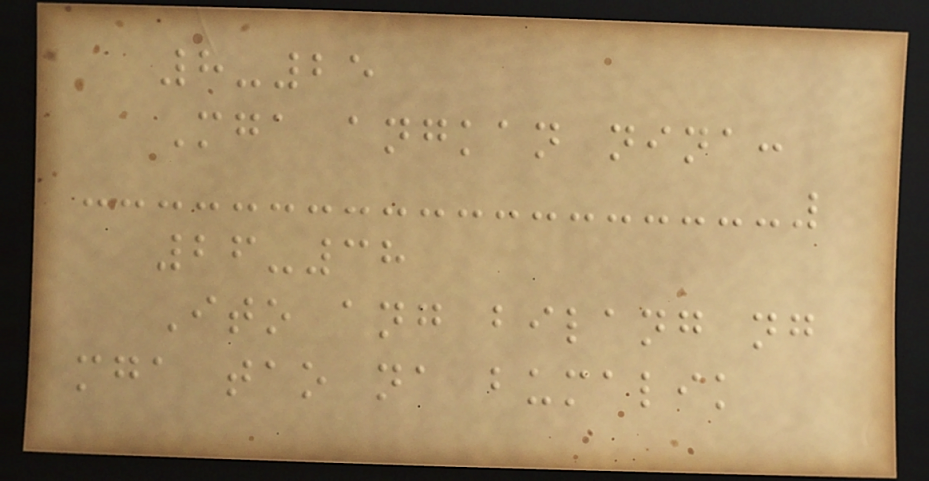8-25
Mga angkan nina:
26-38
Ito ang bilang ng
mga tao na bumalik
